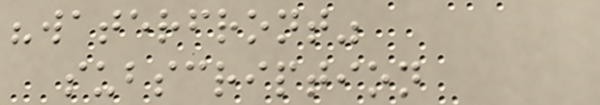"waterfront"
subscription
